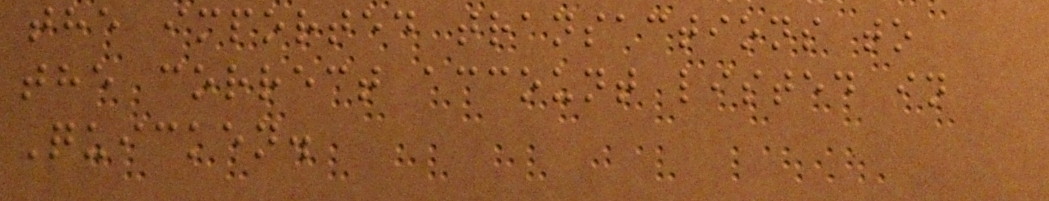the imported transactions to
the correct account listed in
Quicken.
